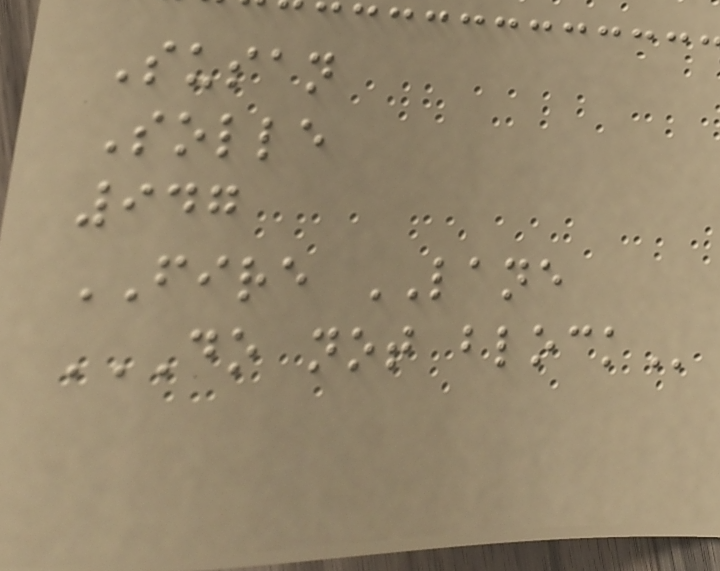Susan
Solle
947
FIRE LANE
DO NOT BLOCK
